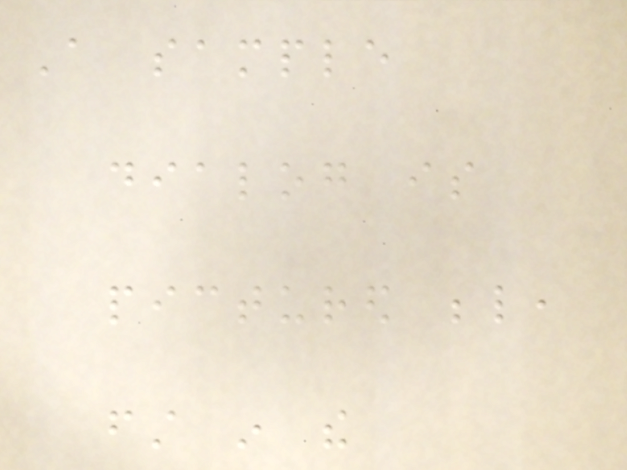A sample
dialog is
pictured below,
first in the
